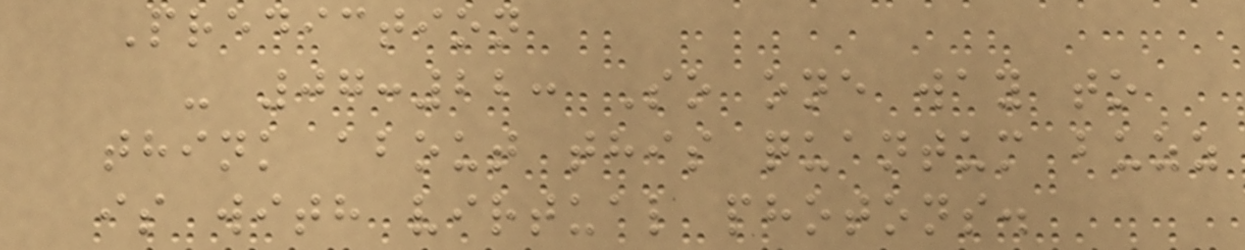Prediction
- 07:22: So one way to
think about this quantum buzz
is with virtual photons.
